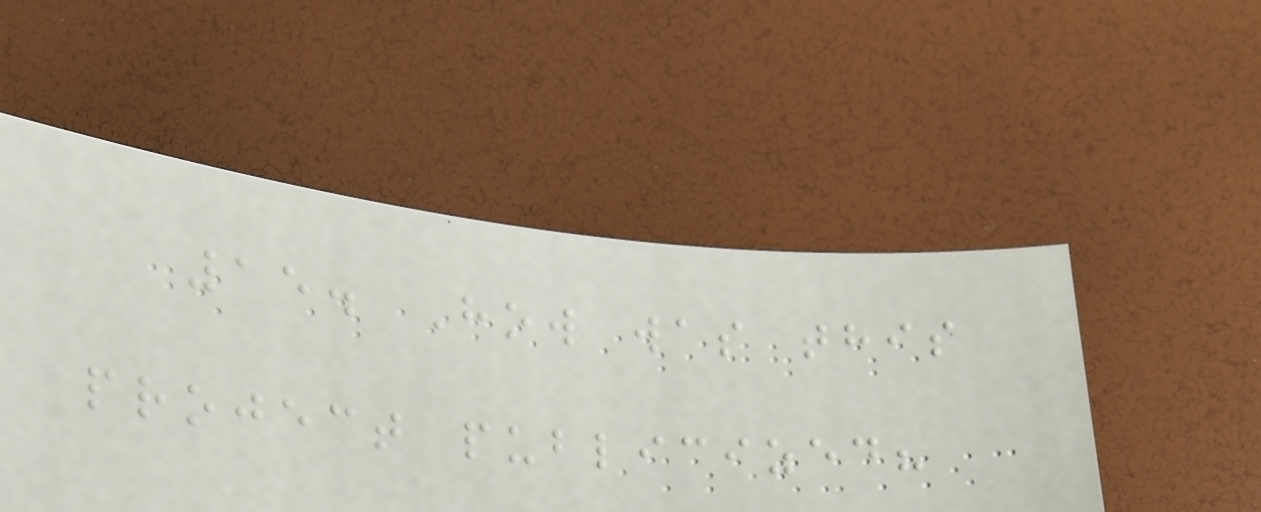15. How was this
project publicized?
